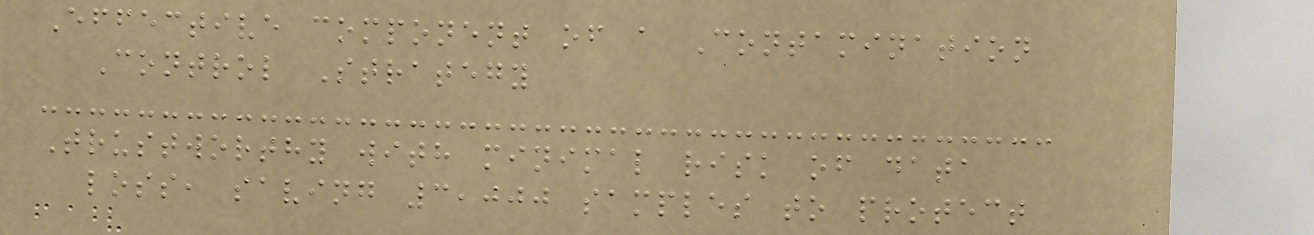Effective component of a Contamination
Control Strategy
Trustworthy with minimal risk of data
loss, saving 3,000 samples to protect
